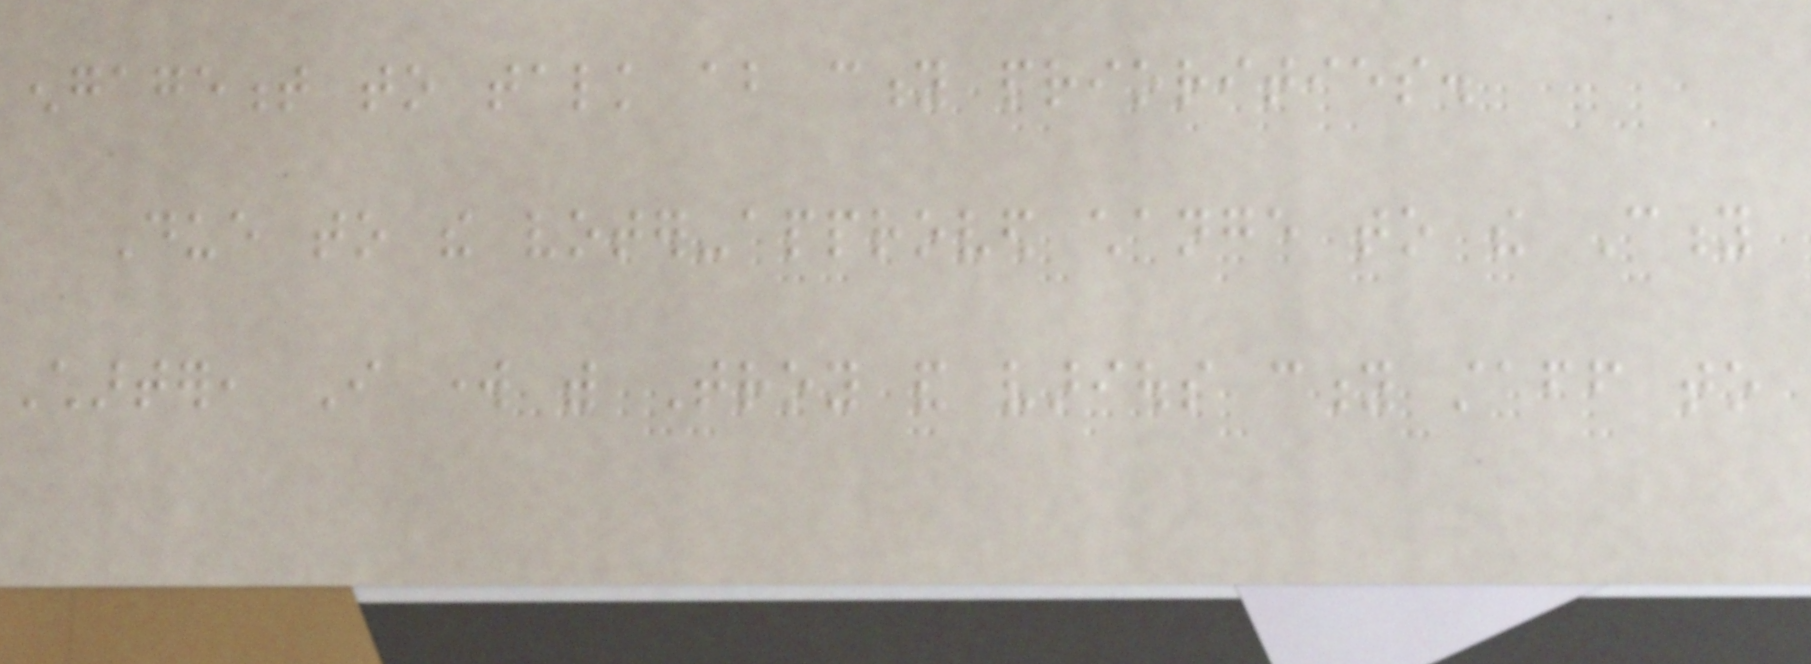engagement to talk about city priorities.
Due to the voter-approved change to the City
Charter, I work with Troy and various city staff to
